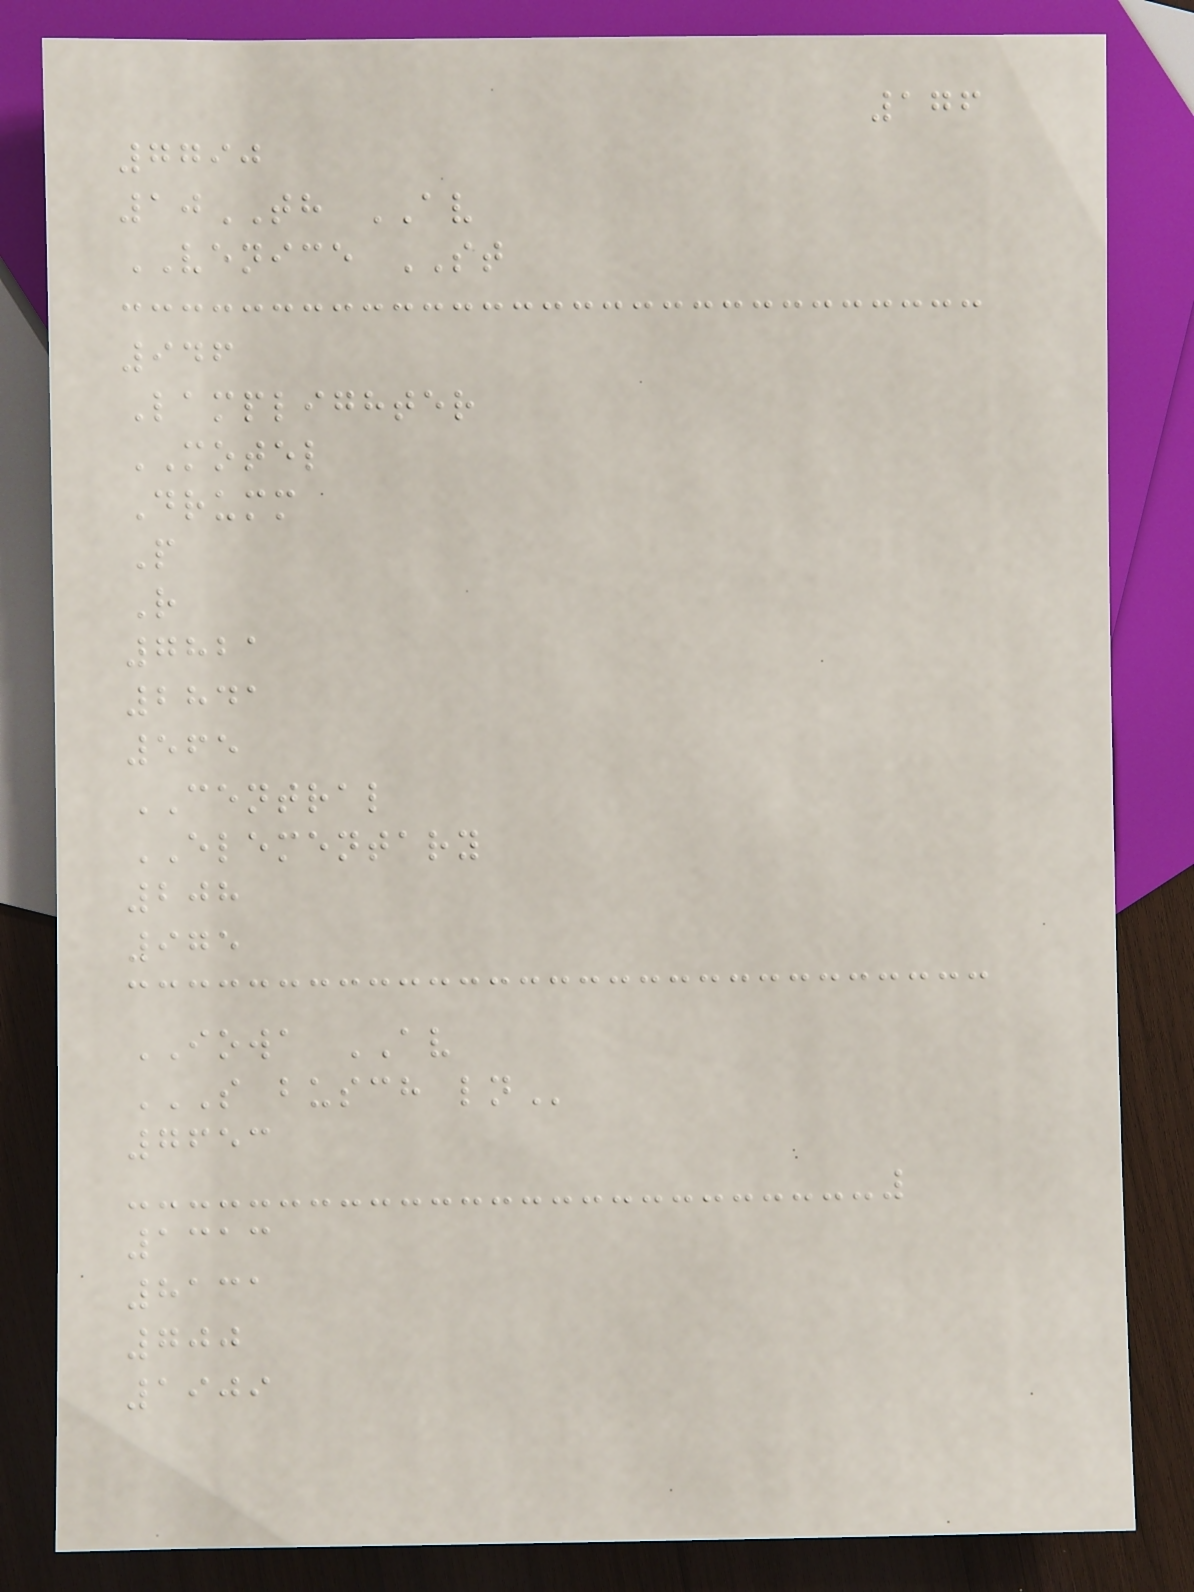176
7790
10TH AV
VENICE ST
946
Lamplighter
MOTEL
Drumm
P
R
7821
2841
565
CENTRAL
ELEMENTARY
208
975
IOWA AV
S BUSCH LN
7653
1313
8131
700
1909
